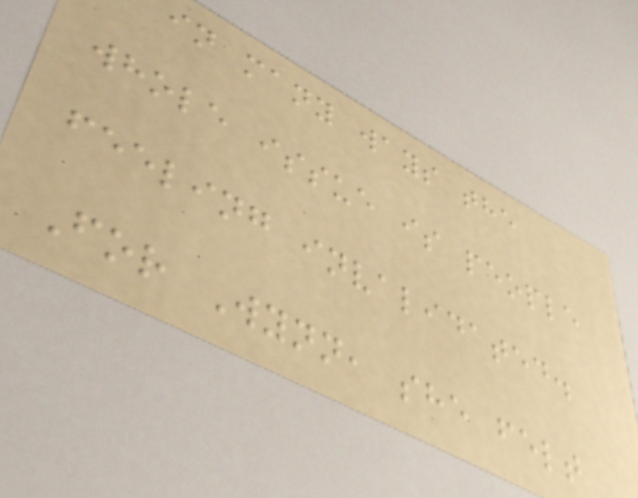in many ways the
whole issue is people
feeling invalidated.
For Wynn, she felt
